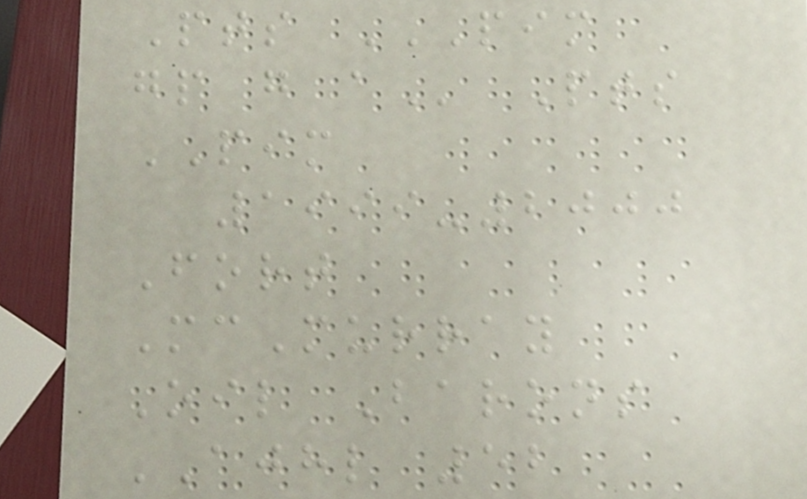Pts PIM
GP G A Pts
PIM
1999-2000
Fort
McMurray
Oil Barons
AJHL 52
